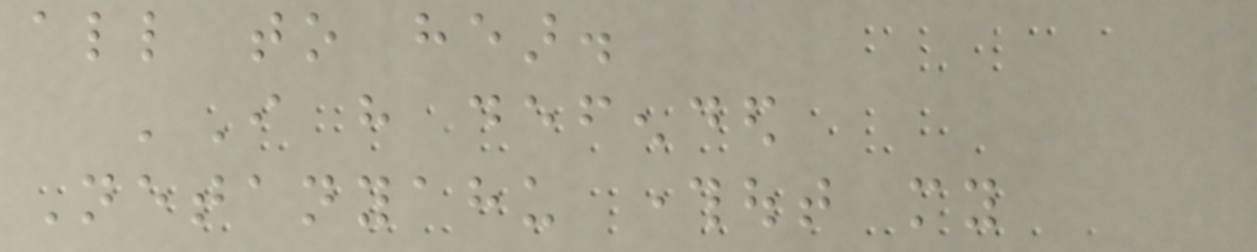all to hear.
'I have defended
Netanyahu throughout my
